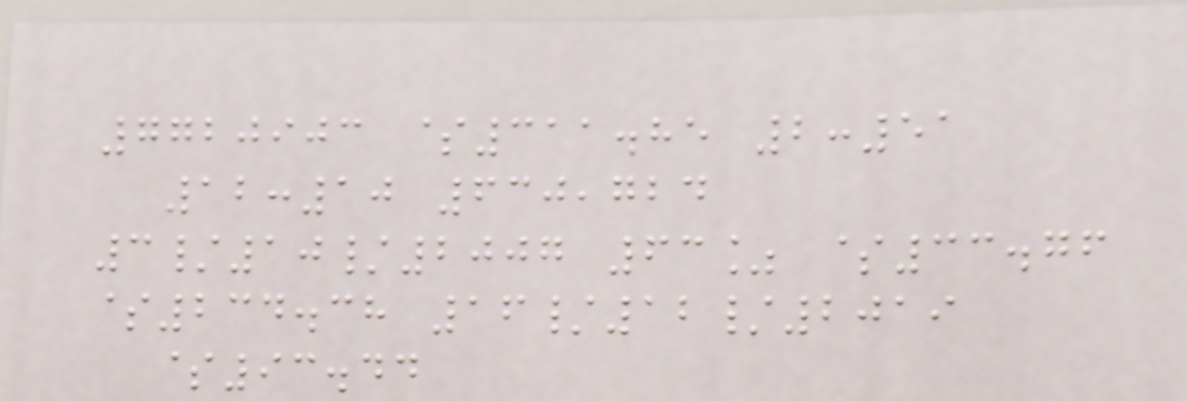7720903 $311.85 2:51
12:10 630,724
3/10/2007 63% $33.76
$234.38 16/12/2019
$93.44
